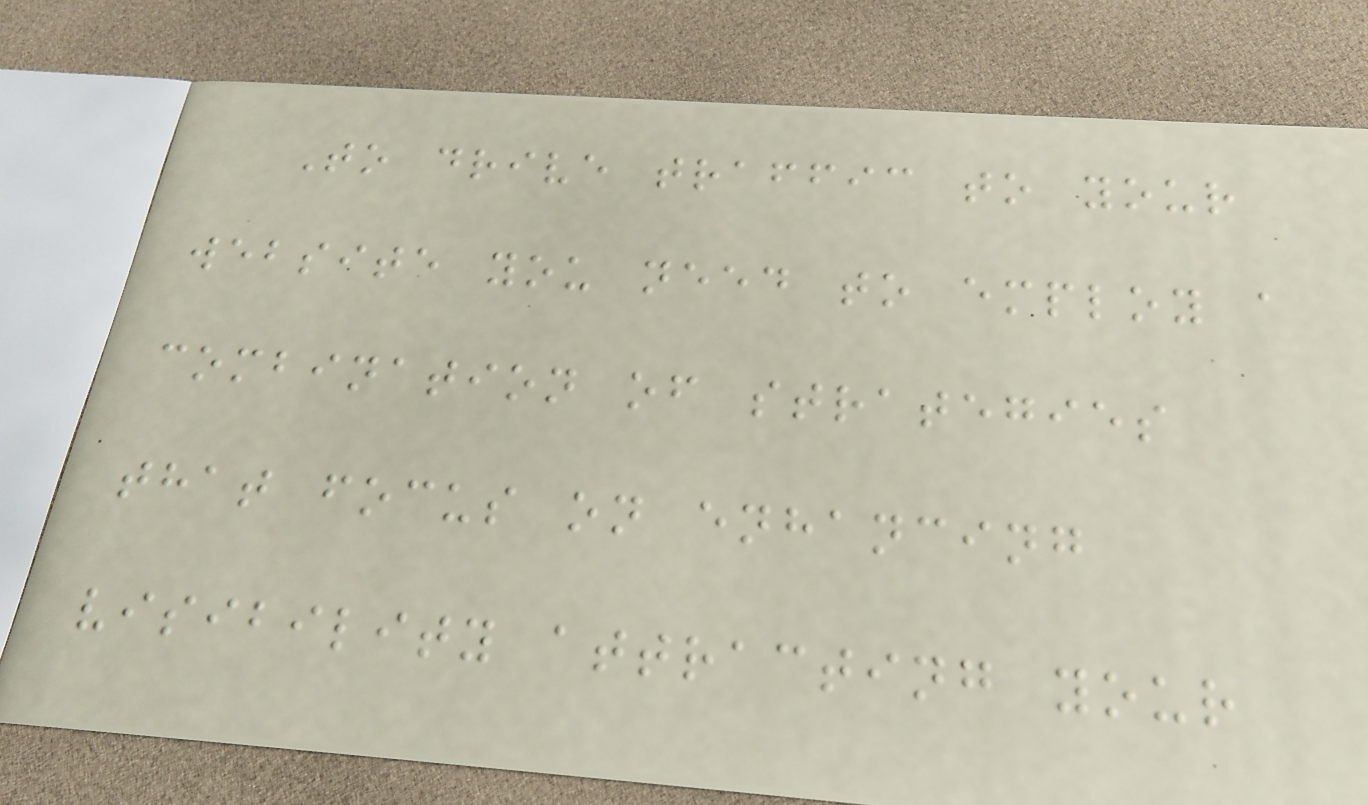To drive traffic to your
website you need to employ a
combination of strategies
that focus on enhancing
visibility attracting your
